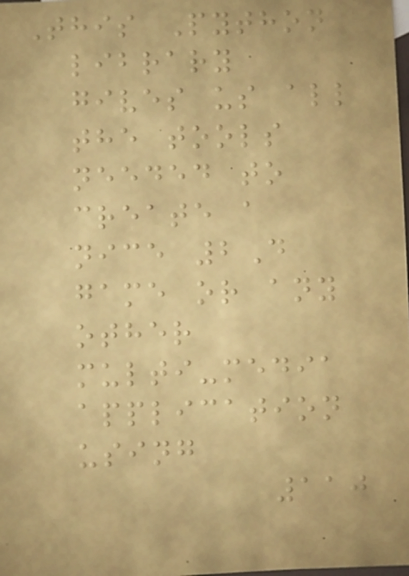This Python
library
gives us all
the tools
needed to
create a
nice 2D
game or any
other
multi-media
application
using
110
